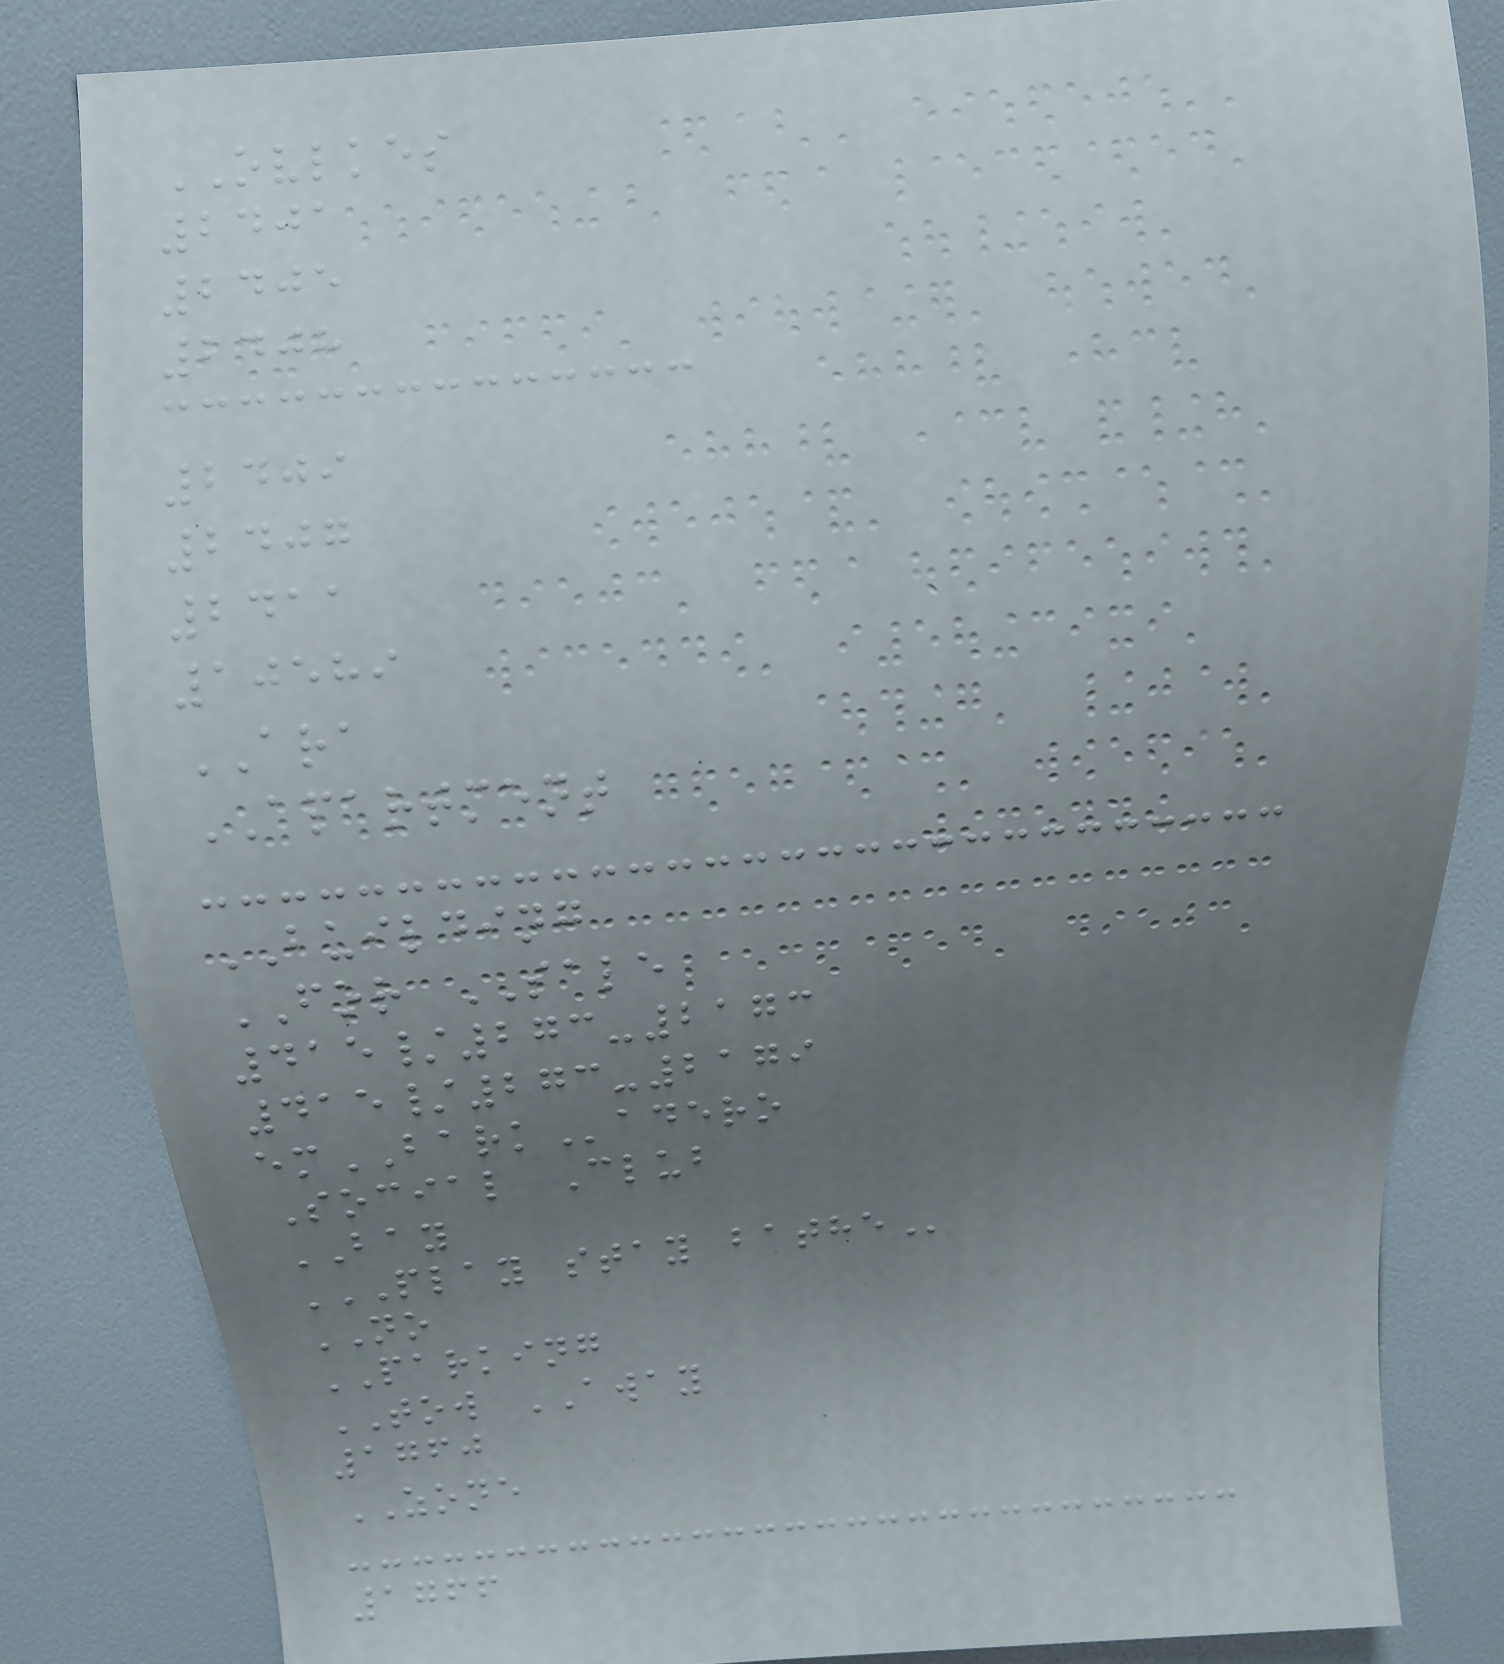OVLKES
2401
2405
2408
2409
2407
2411
10589
ARA
APARTMENT
BUILDING
FOR SALE
415/273-2173
415/273-2179
emBARKadero
Social Club
BAY
PLAY STAY BATHE
NO
PARKING
TOW AWAY
1760
ZONE
1766
